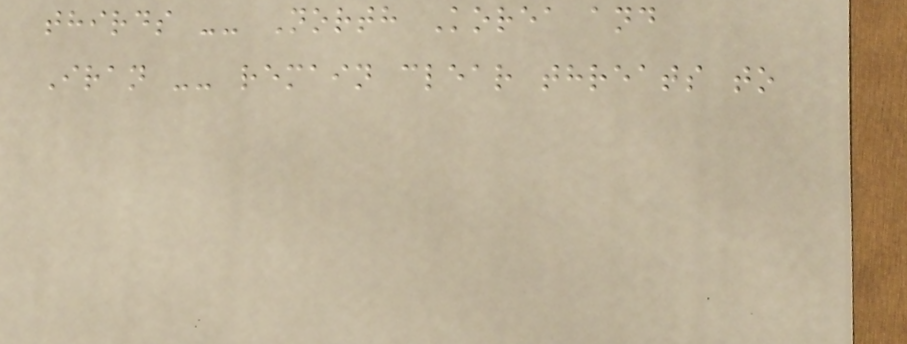thirds -- North Korea and
Iran -- remain clear threats to
